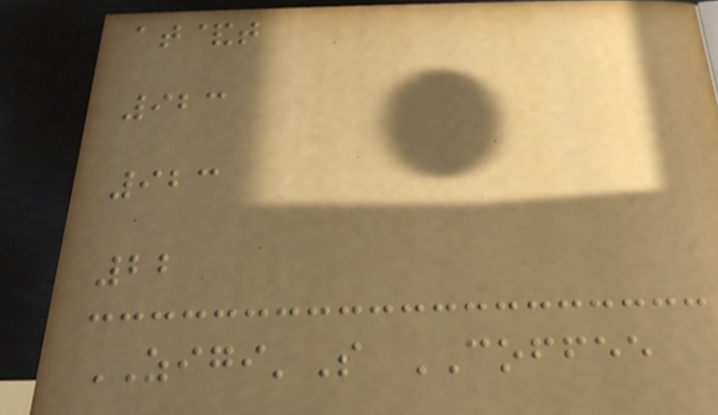at&t
923
923
22
ZIGI'S COFFEE
